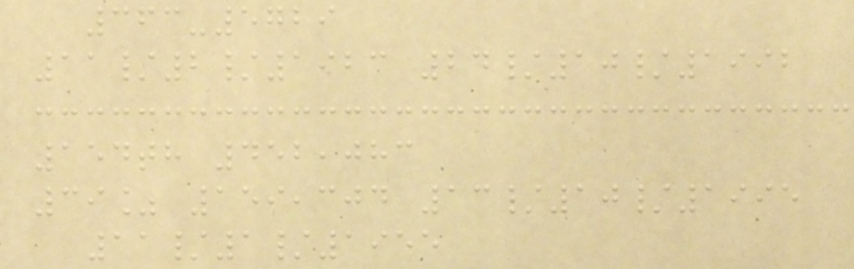363-5729
11/2/1923 24/10/1992
154th 452,083
39% 159,304 13/10/1995
11/1/1955
